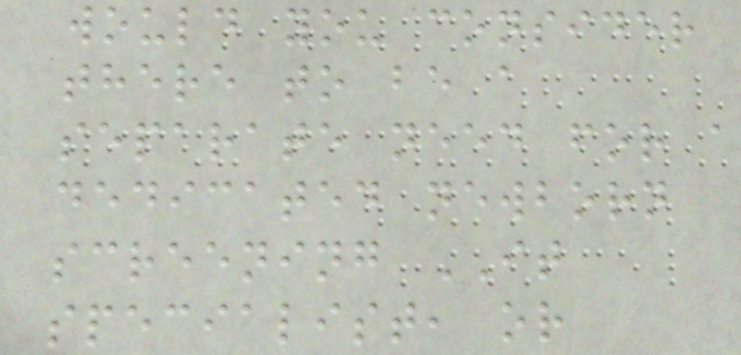would you consider
there to be a
separate need for a
dedicated newborn
screening IT
specialist, or
